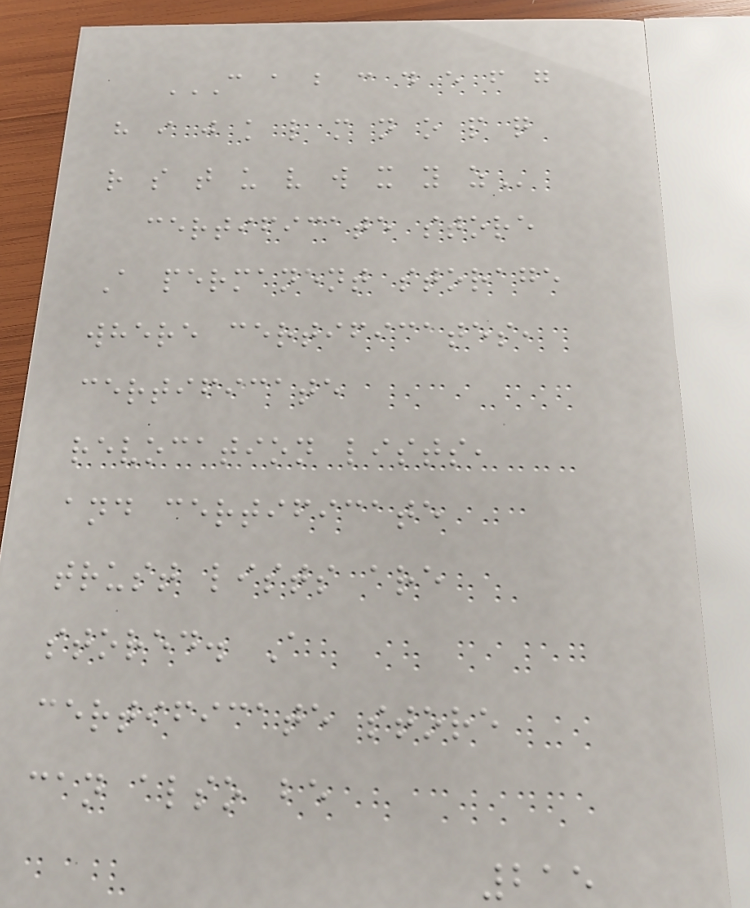C A B C D E F G
H I J K L M N O P Q
R S T U V W X Y Z
certificate store
A permanent storage
where certificates,
certificate
revocation lists,
and certificate
trust lists are
stored. A
certificate store
can also be
215
